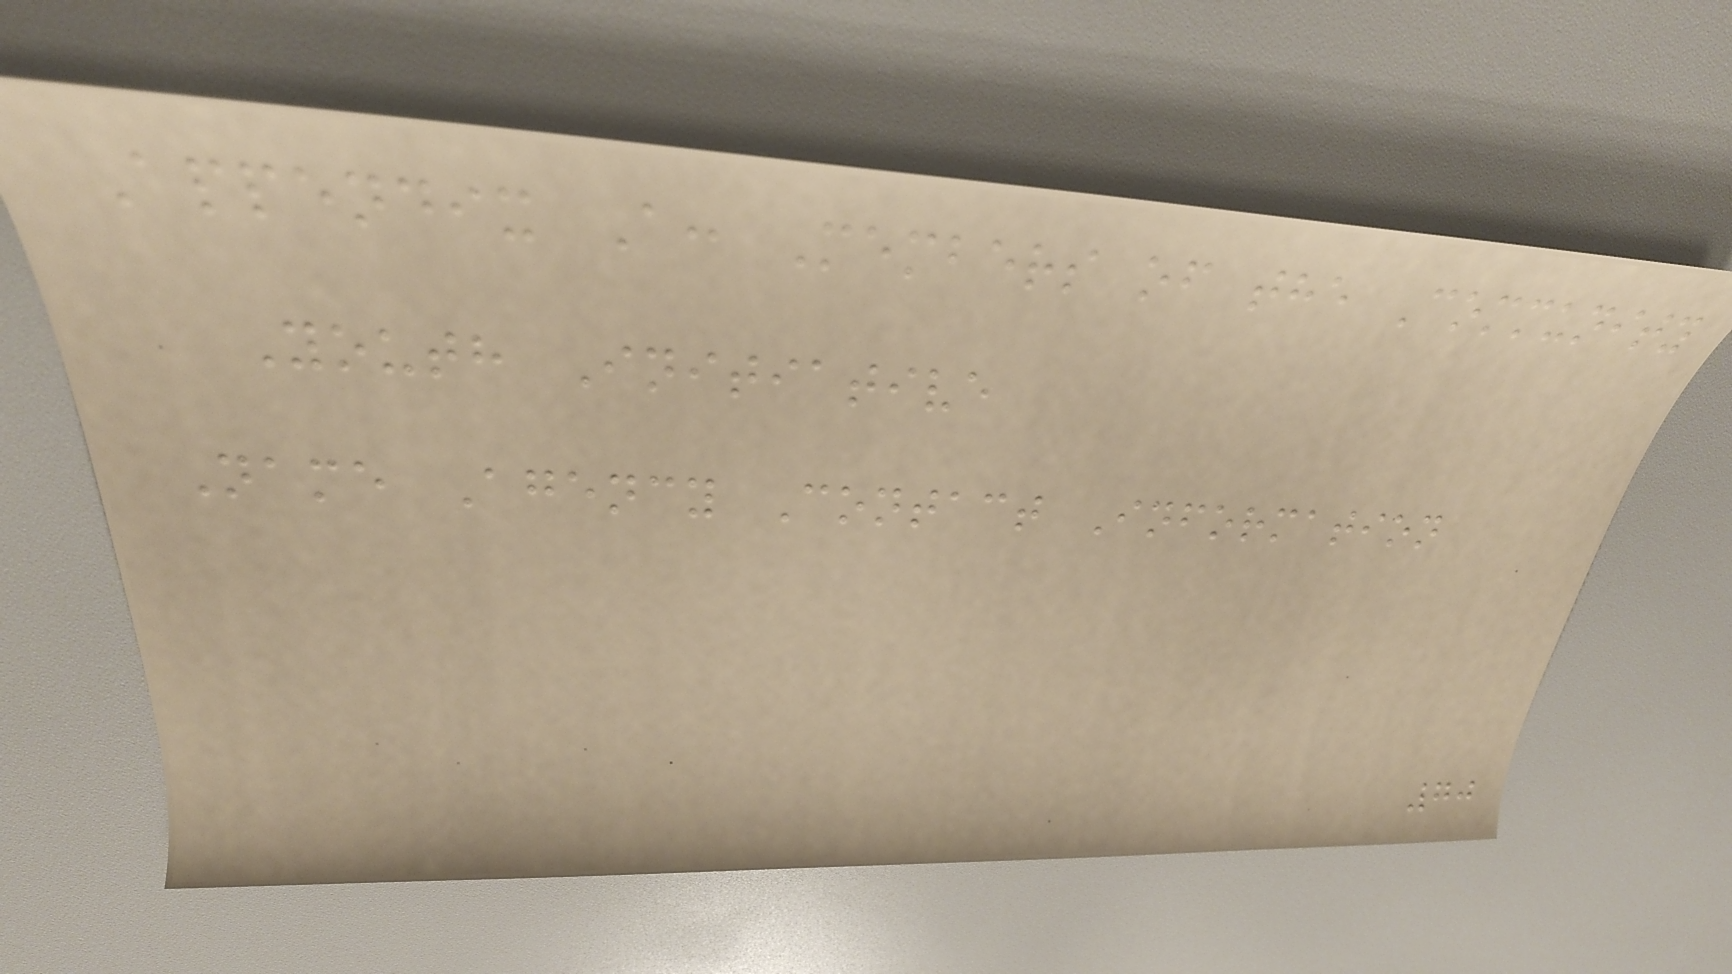Appendix A: Members of the Community
Youth Initiative
Name Agency Contact Information
70
